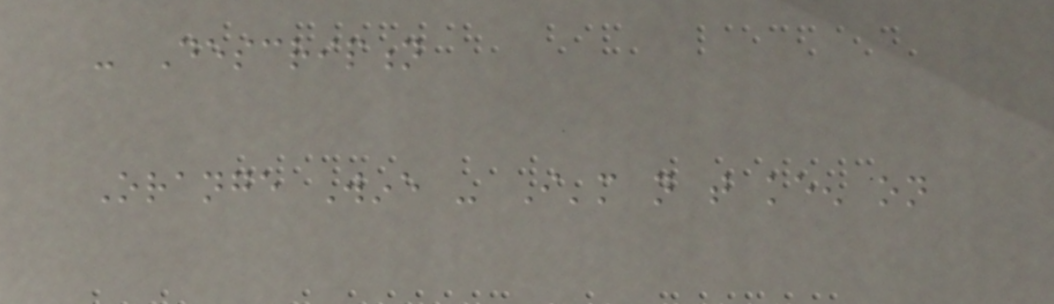- Description
Orange Wine - I'm not that keen on
